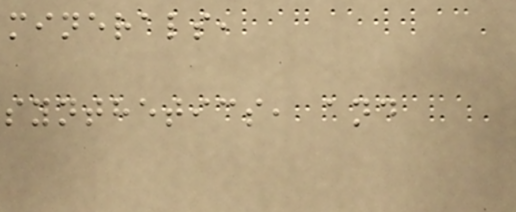minerals,
synthetics, and
